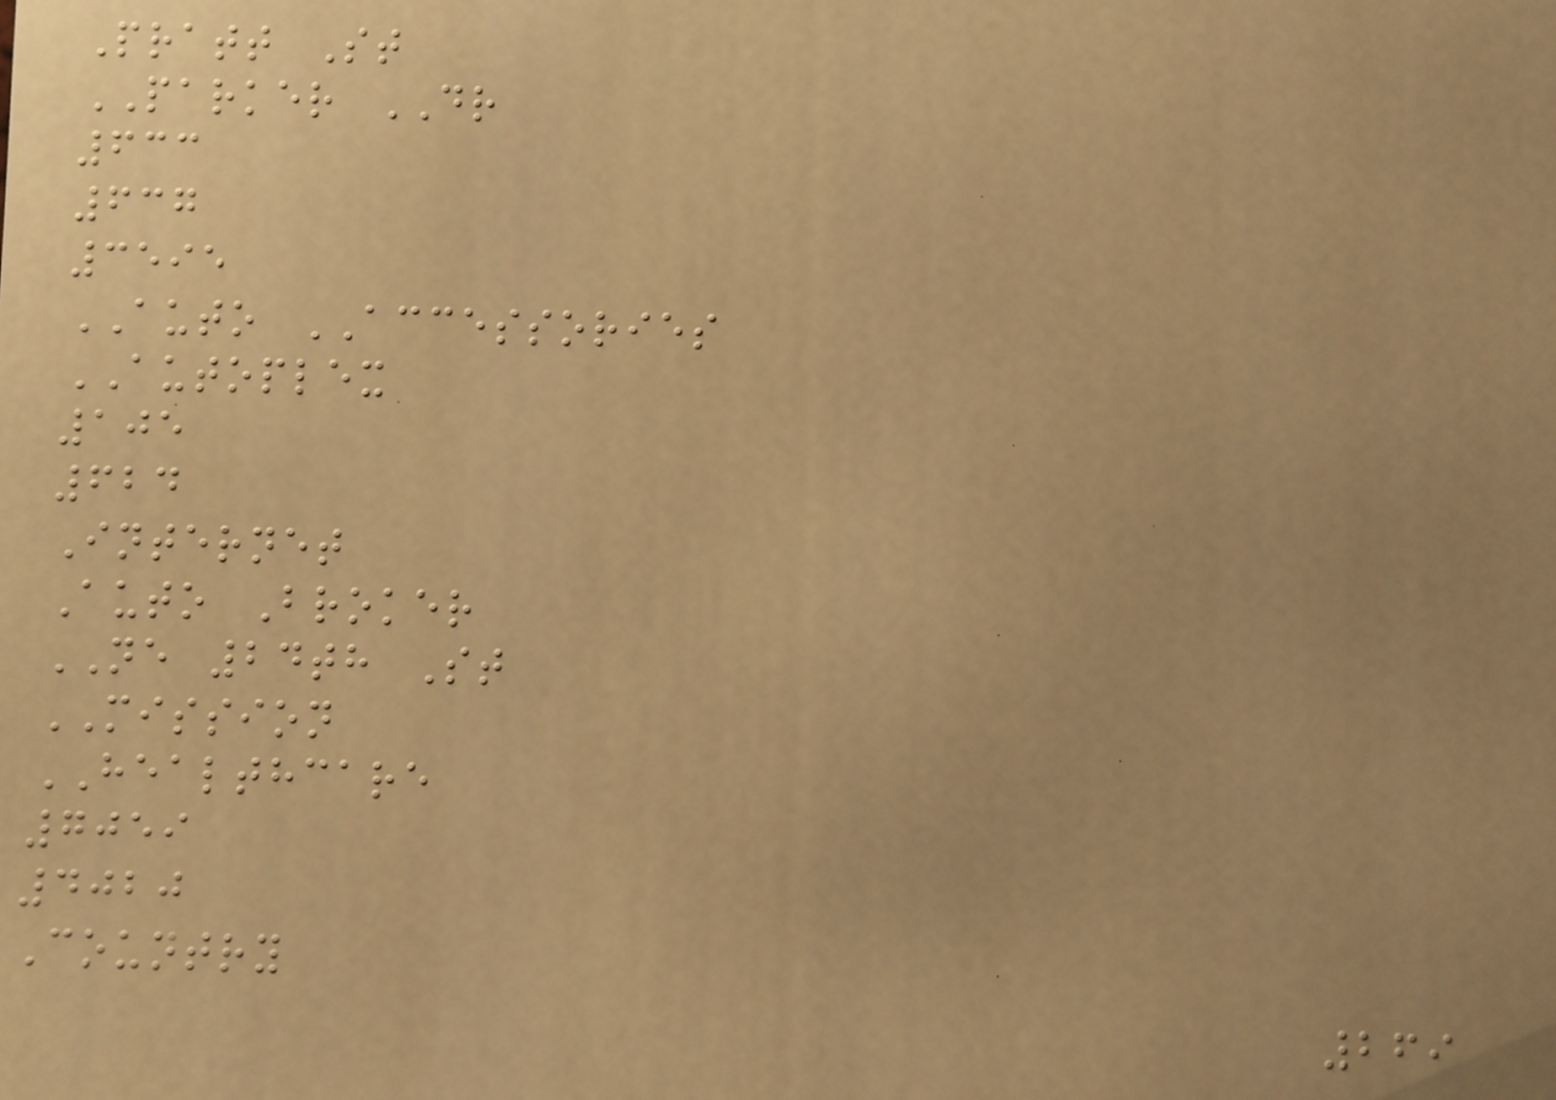Pratt St
PARKER DR
633
637
3595
AUTO ACCESSORIES
AUTOPLEX
105
624
Internet
Auto Broker
NE 24th St
MISSION
HEALTHCARE
7059
4020
Country
269
